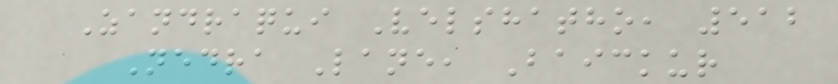Zandraqui Velshatho, 512
Nedra Lane, Baickur
